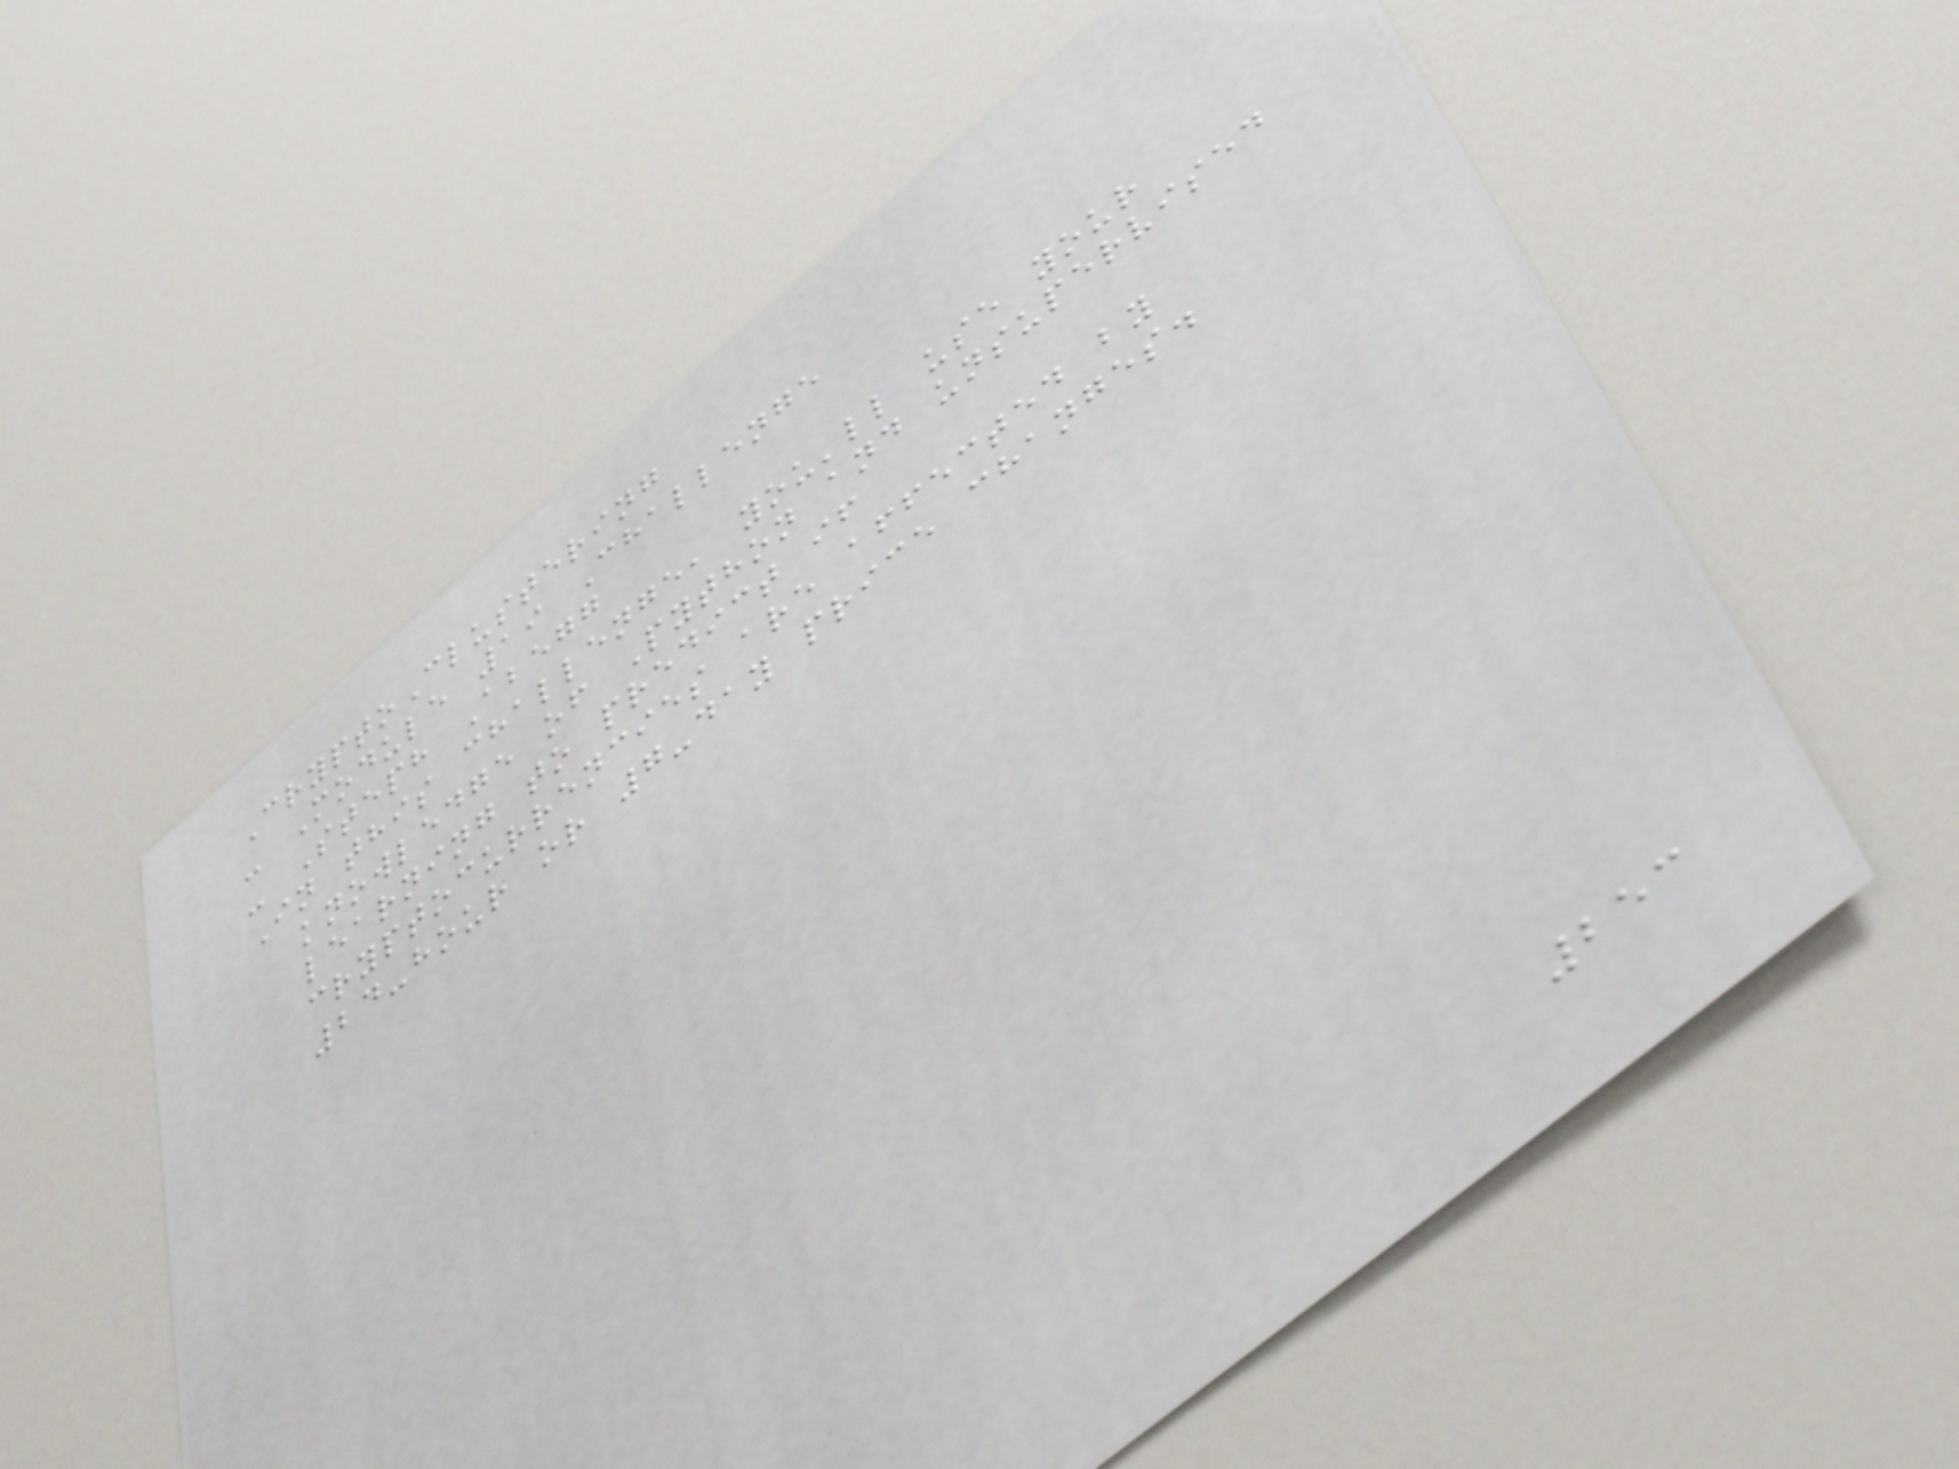CryptoClustering
- Module 19 Challenge
- Steph Abegg
In this challenge, you'll use your
knowledge of Python and unsupervised
learning to predict if
cryptocurrencies are affected by
24-hour or 7-day price changes.
253
